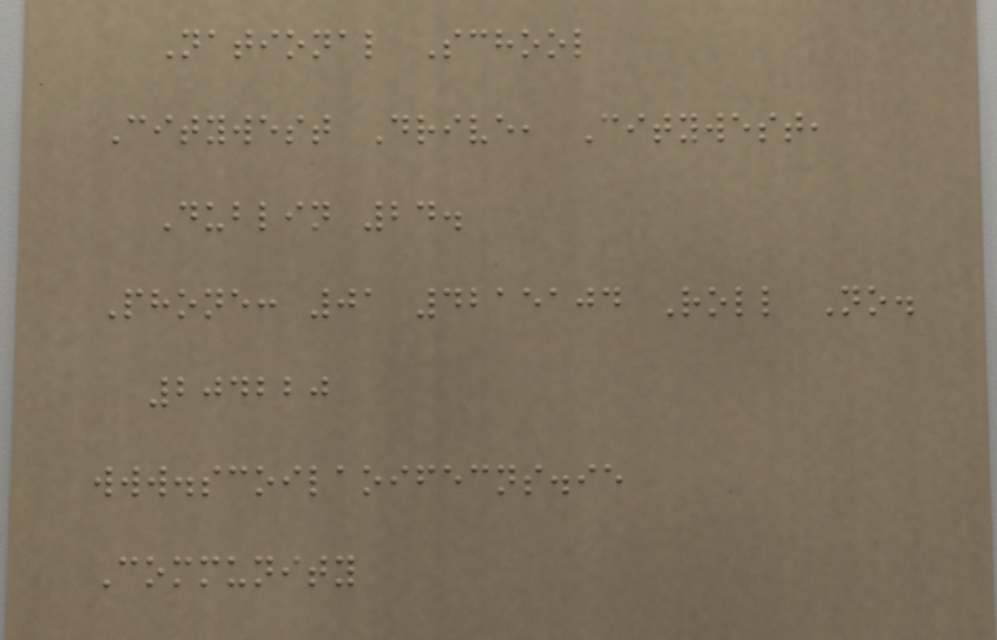National School
Citywest Drive, Citywest,
Dublin 24.
Phone: 01 4215104 Roll No.
204220
www.scoilaoifecns.ie
Community
